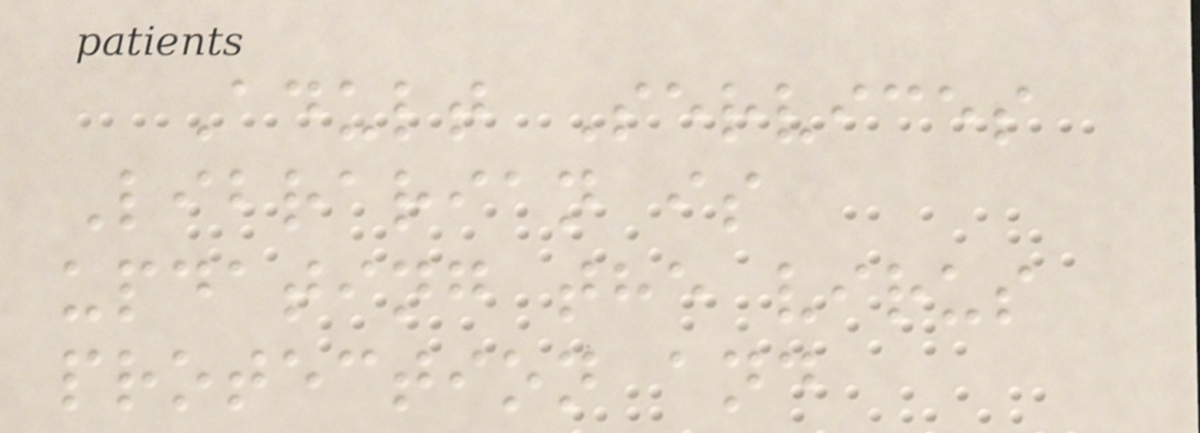Adult Services
Librarian is
updating the virus
protection and
